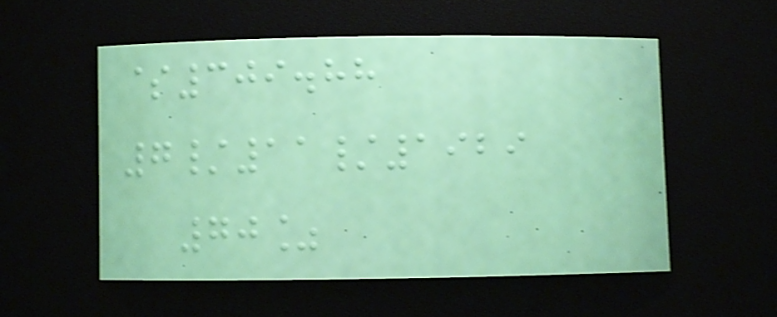$309.88
7/11/1929
70%
